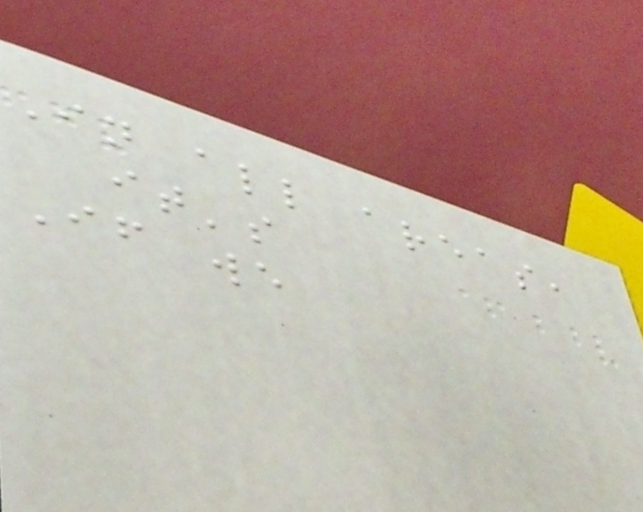In all areas,
it's
If we
